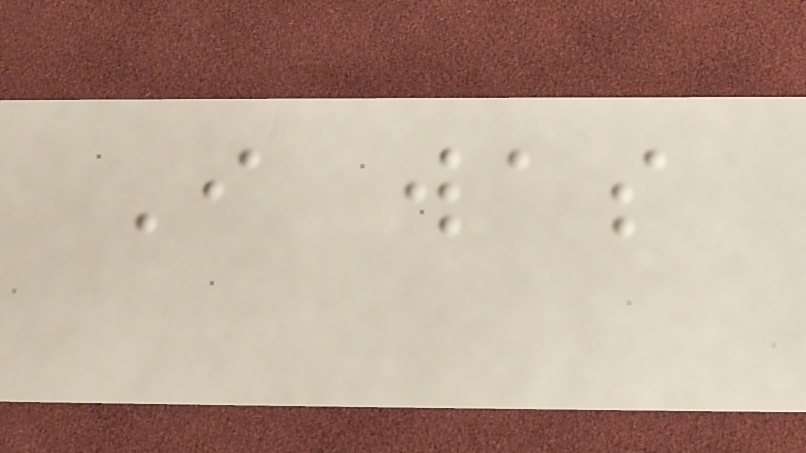I was
